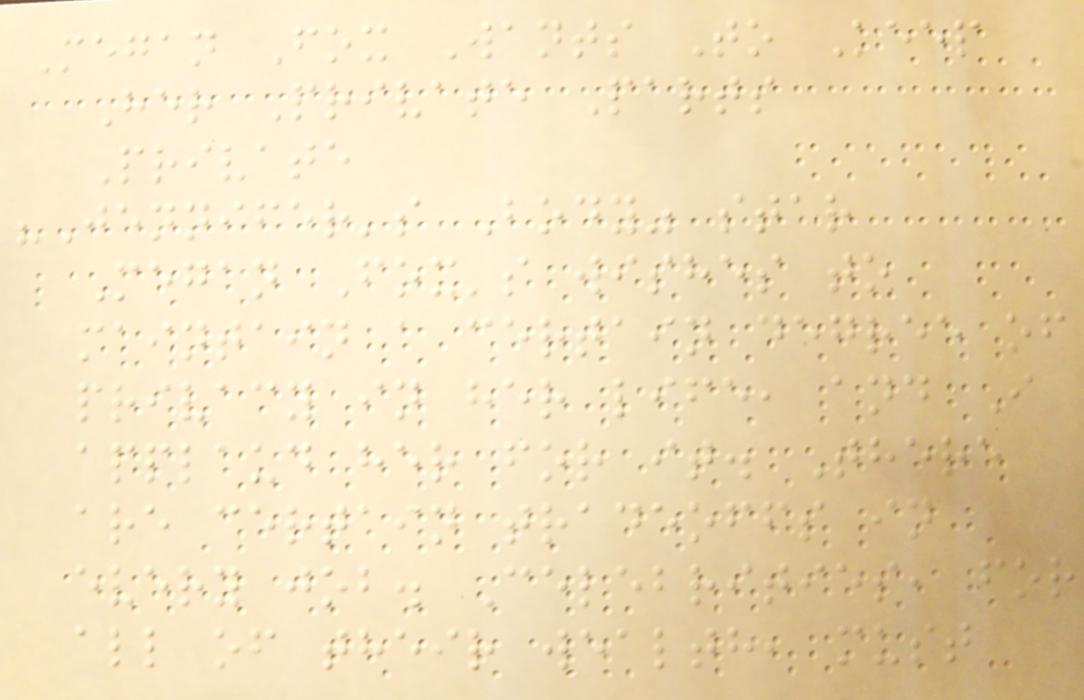Megan Fox Wants To Keep
Her Private Parts
Private
"Jennifer's Body" star
Megan Fox's wishes to
maintain a certain degree of
privacy in her life, and I
applaud her for it. There
are certain tradeoffs in
every job. Celebrities, for
all of their wealth, must
